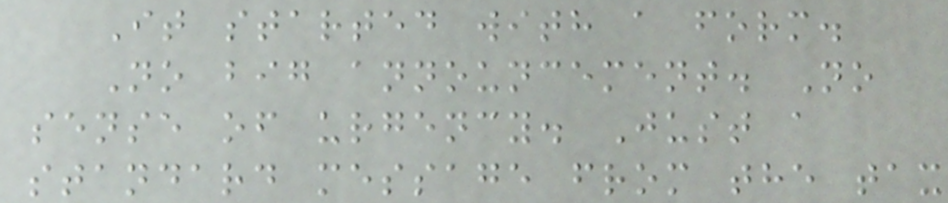It started with a form.
No big announcement. No
sense of urgency. Just a
standard message from the tax
